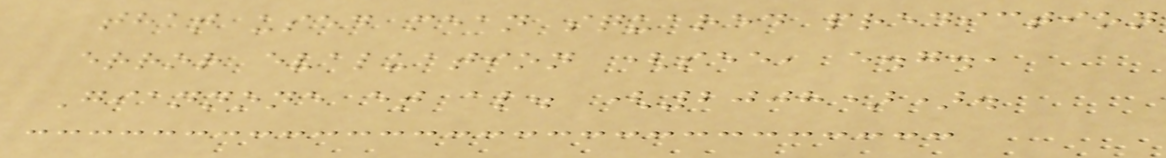that used mean squared prediction
error evaluation (see, e.g.,
Giannone et al. (2008)).
